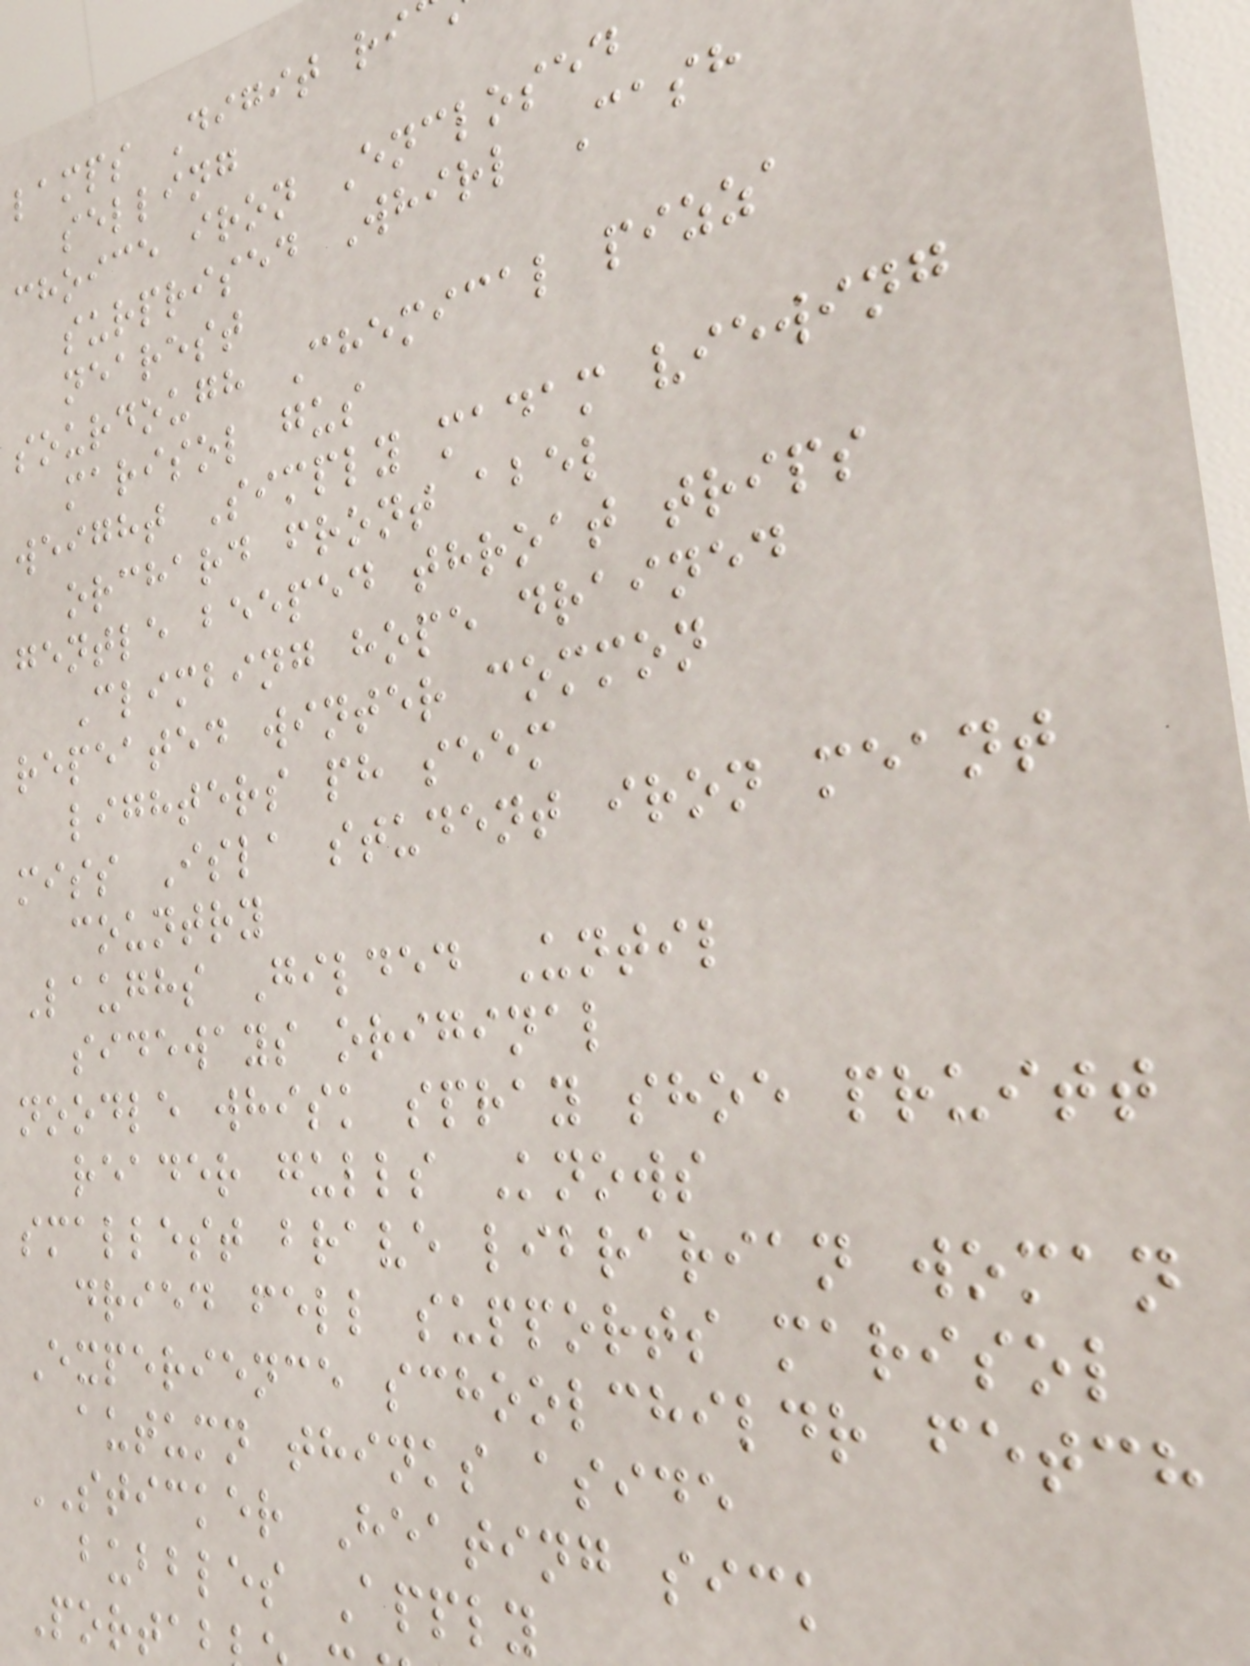lamps Digit ri
selling
choice iron Enclosed
surprised Whirl Cash
nearest
sourdough Chemical pizza
marisol gus
weight Simply madam viewing
orchard front abel
gentle beeped throat trips
Climbing hope drained
repeated winter common
lighters ph seem
miss Isla student iron meant
country
Laughs Gilded Until
sideways original
noodle whisk spray shoe pruitt
reader gulls Knows
smallest brave librarian woman
dried fell supports marisol
Experience schoolchildr fetch
autumn thinks aside
STICKER Heating sick
bubbles Apply
